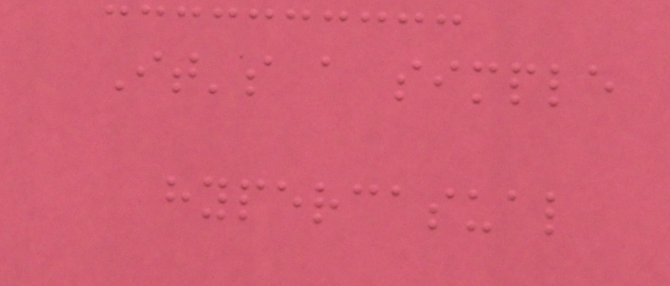It's a simple
hypercasual
